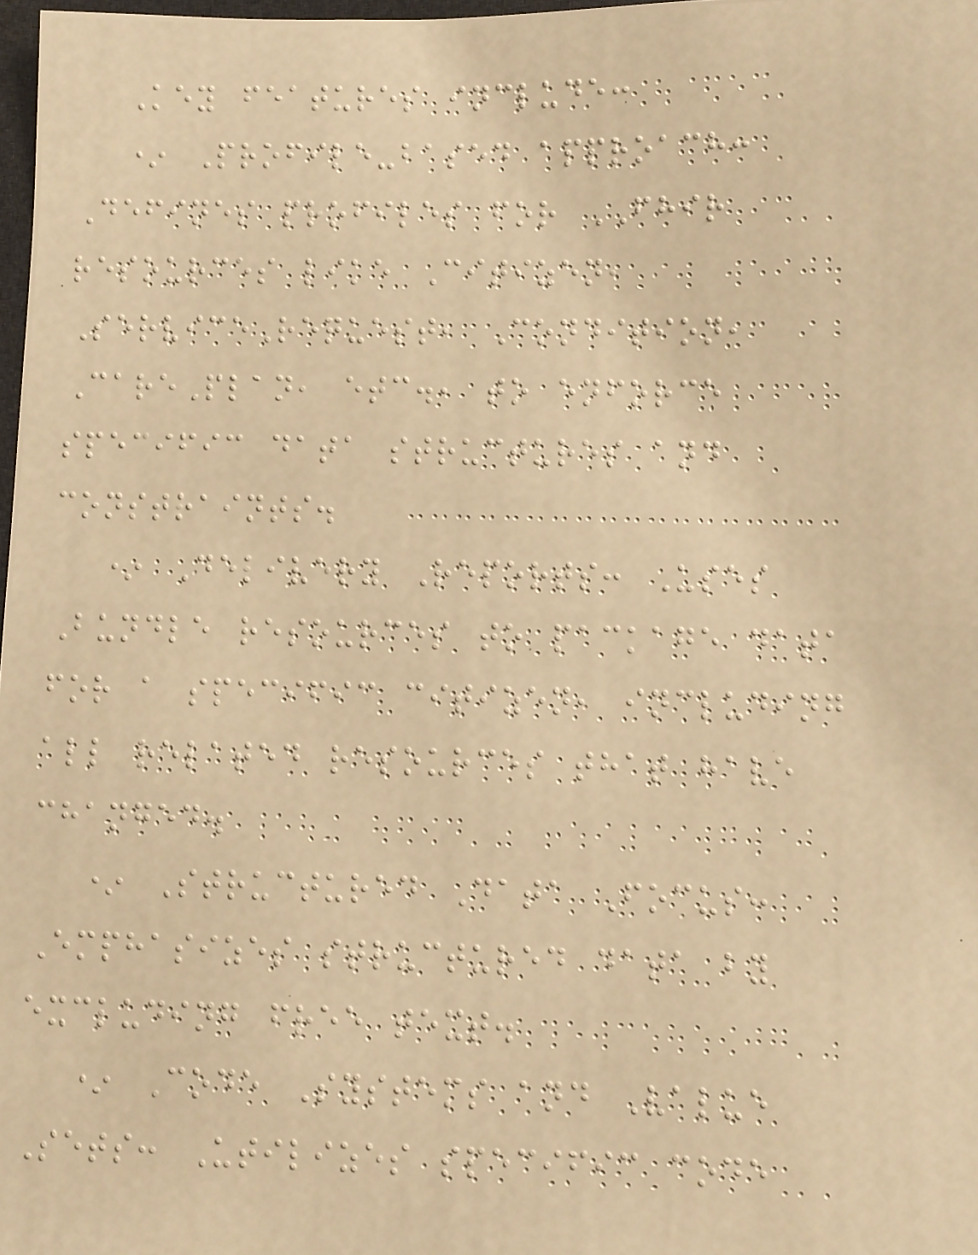Key features include:
* Profile-based approach:
Defines profiles for FHIR
resources like Citizen,
ServiceRequest, Condition,
CarePlan, etc., to enforce
specific data structures and
constraints.
* Delivery Reports: Uses
Bundle resources to package data
for a specific citizen, including
all related resources that have
changed.
* Structured Data Focus:
Emphasizes structured data by
excluding free text.
* Code Systems and Value
Sets: Utilizes specific code
